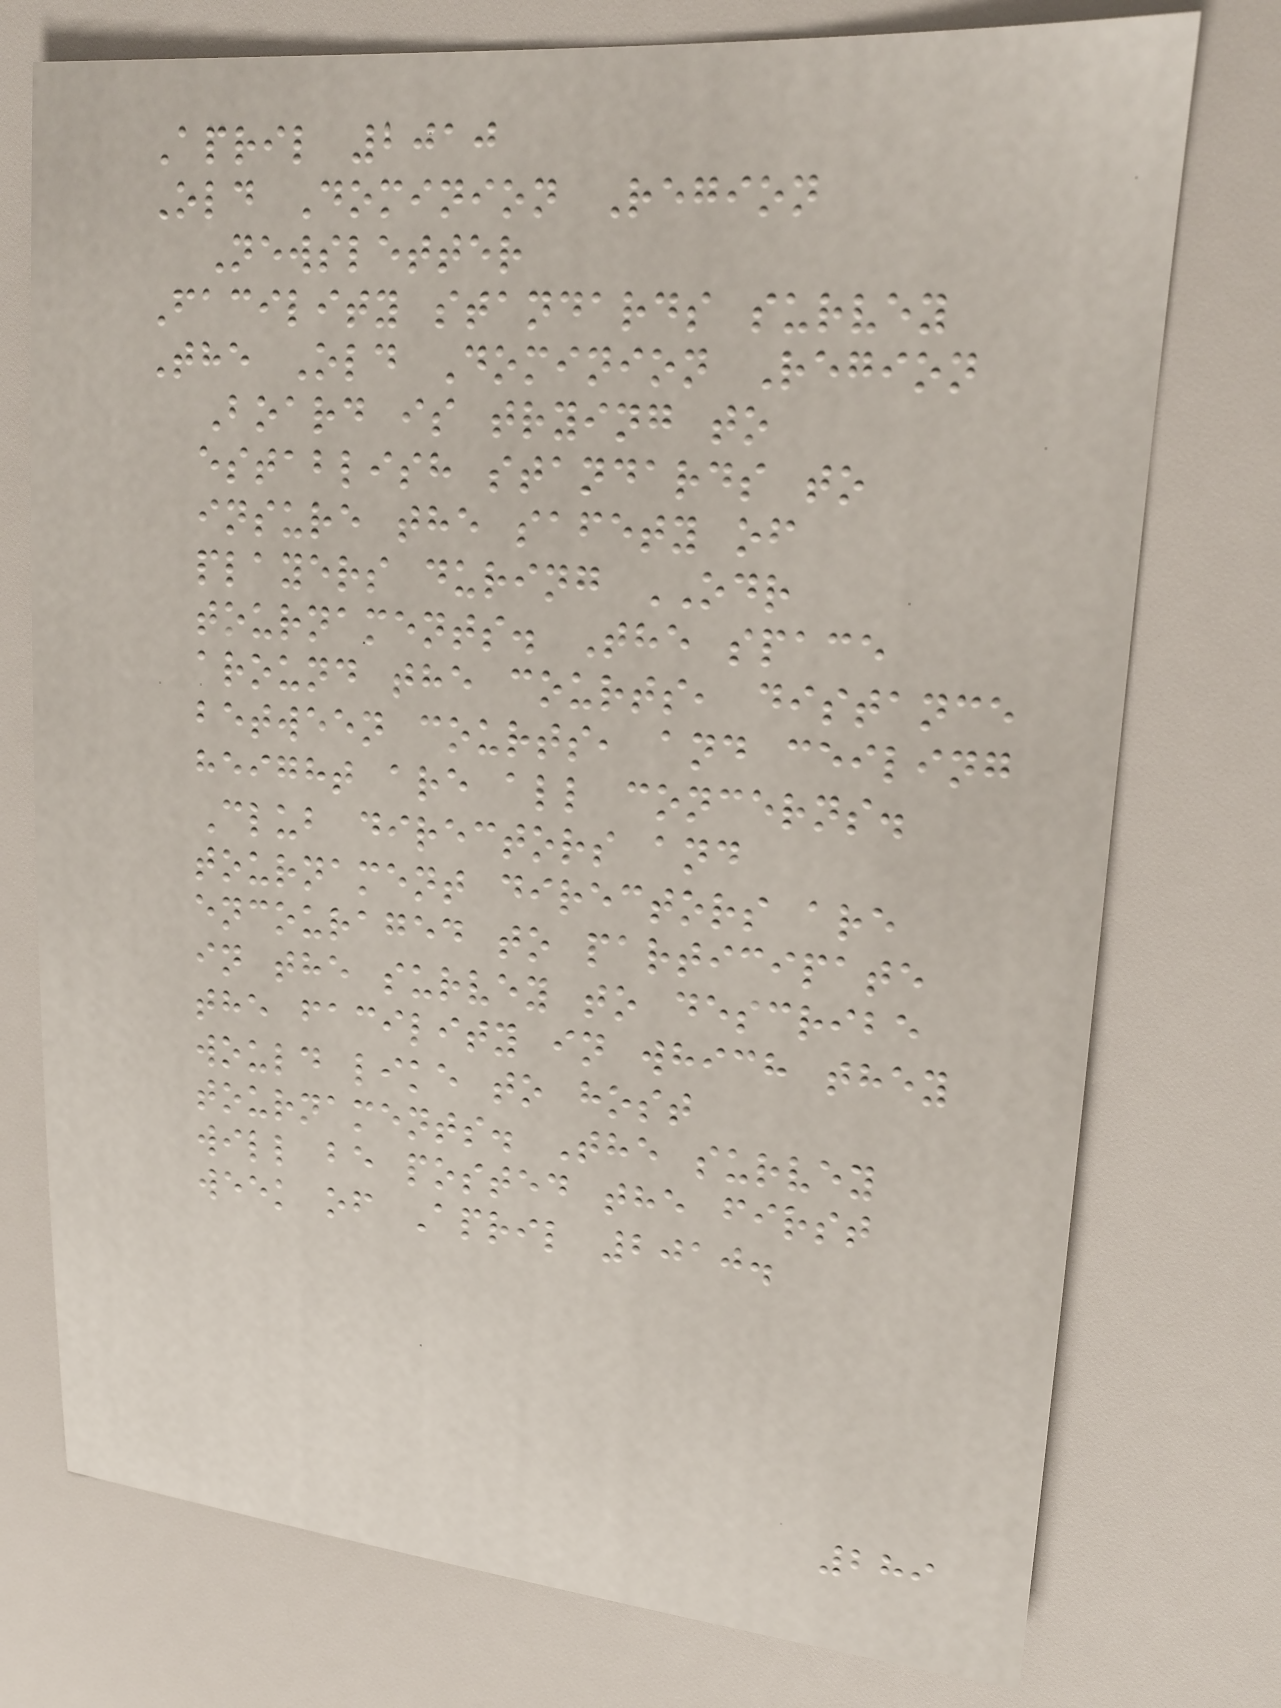April 2010
Old Dominion Region
Newsletter
Facility standards survey
The Old Dominion Region
Board is trying to
establish standards to
insure the safety of
players during ODR
tournaments. The space
around the courts, distance
between courts, and ceiling
height are all concerns.
Club directors and
tournament directors are
encouraged to participate
in the survey to describe
the facility in which they
would like to host
tournaments. The survey
will be posted the first
week of April 2010.
289
